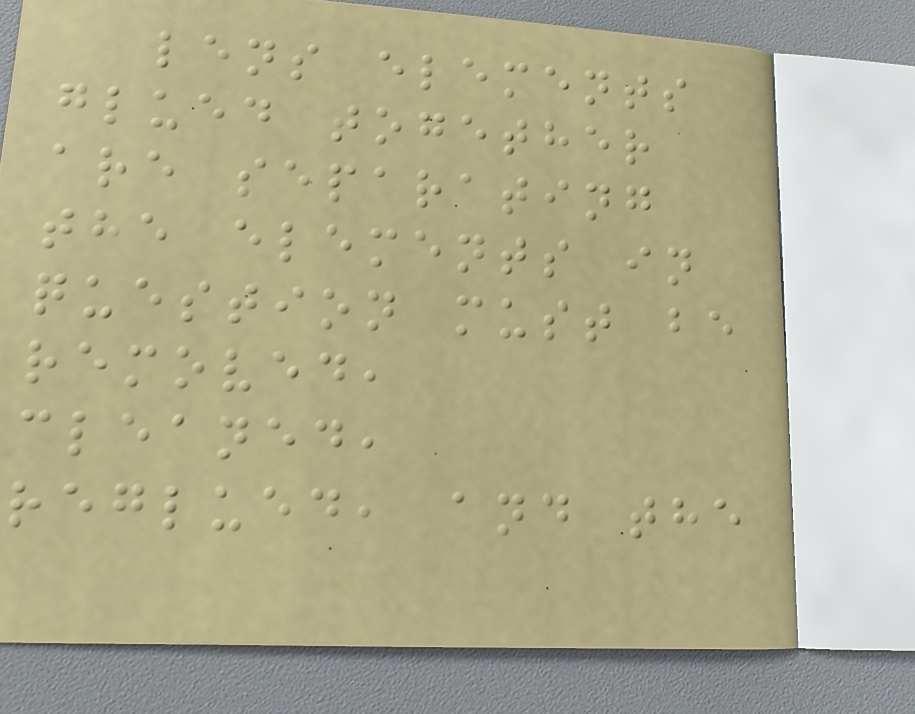lens elements
glued together
are separating
the elements in
question must be
removed,
cleaned,
reglued, and the
